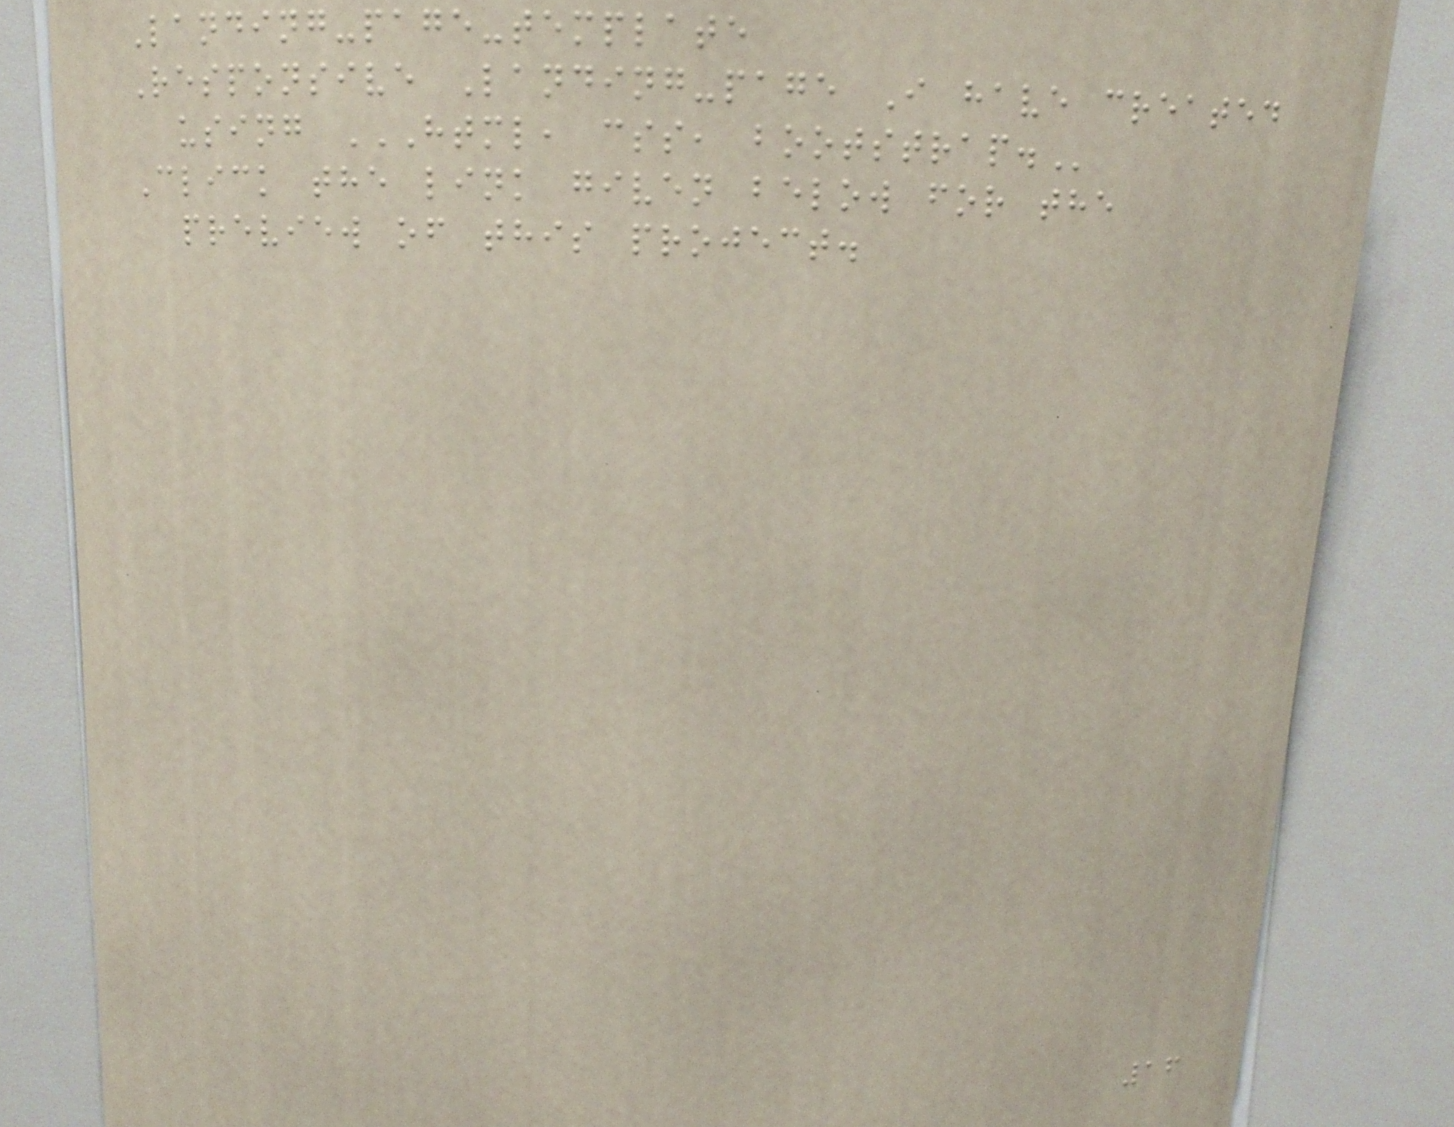Landing-page-template
Responsive Landing-page I have created
using HTML, CSS, BOOTSTRAP.
Click the link given below for the
preview of this project.
16
